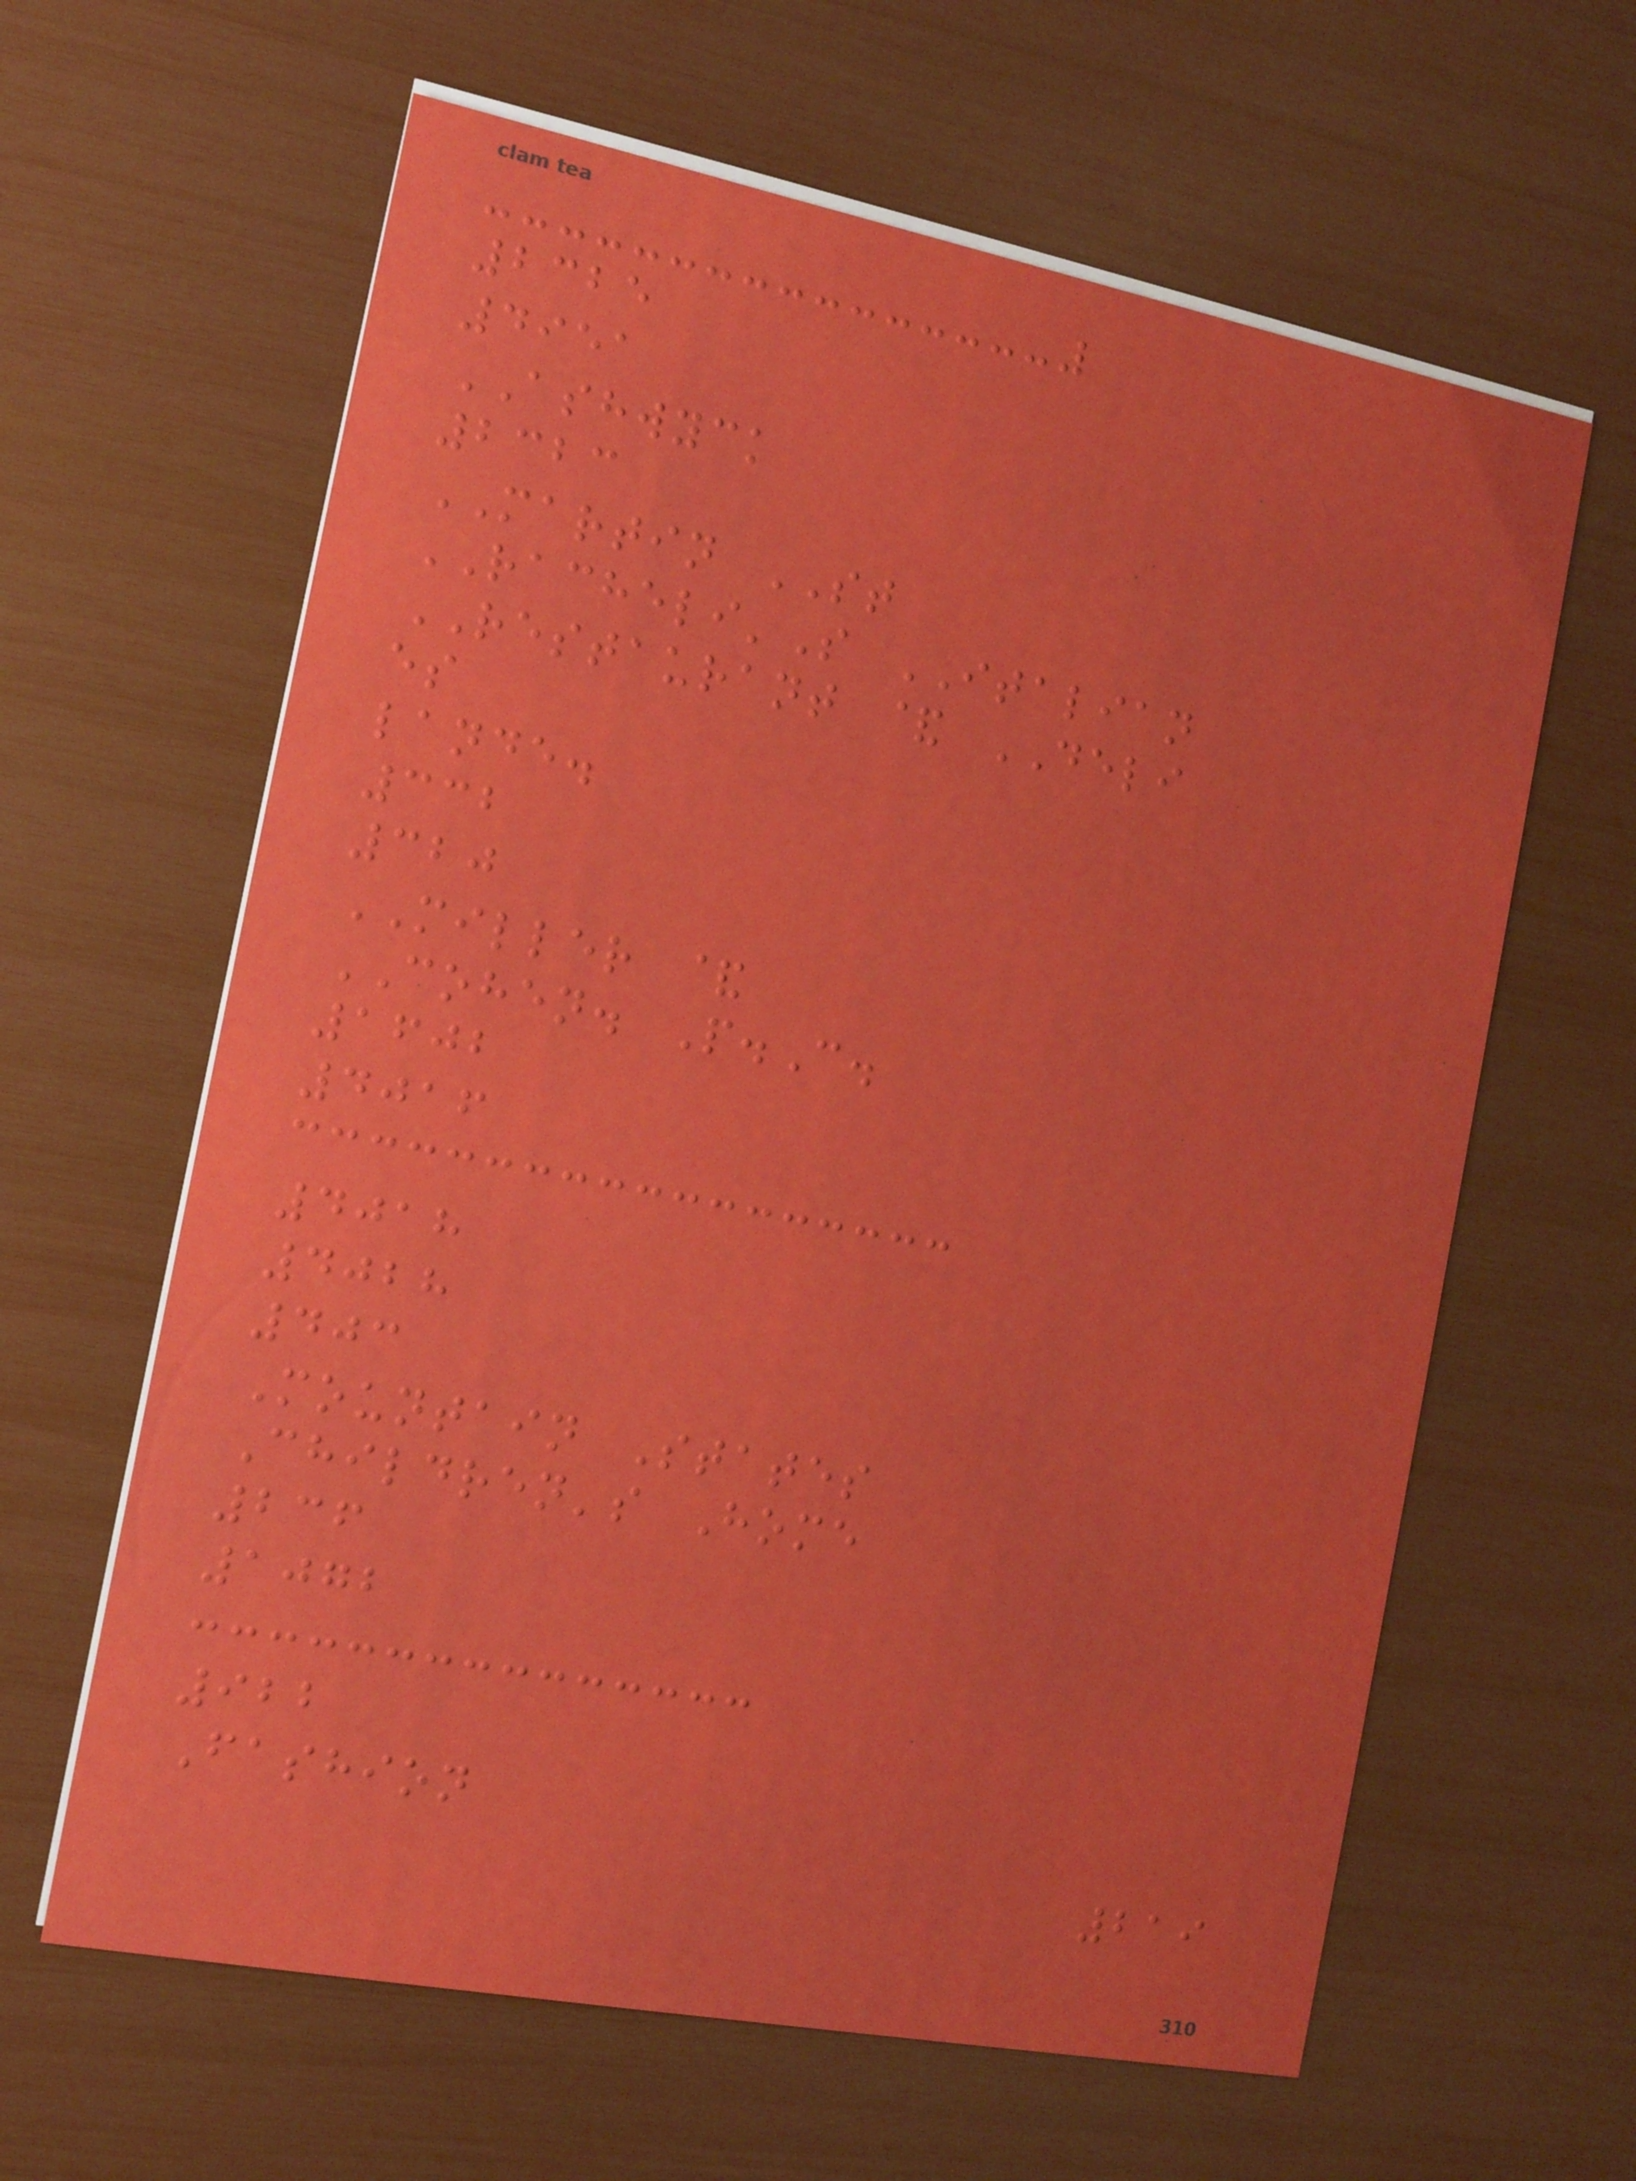2325
4951
ASHWYCK
2323
MARTIN ST
RACHELI'S ITALIAN
RESTAURANT & DELI
es
lande.
332
320
MILLER &
COHEN. P.C.
1602
4016
4018
4028
403
Mountain States
Children's Home
236
1072
922
Fashion
219
